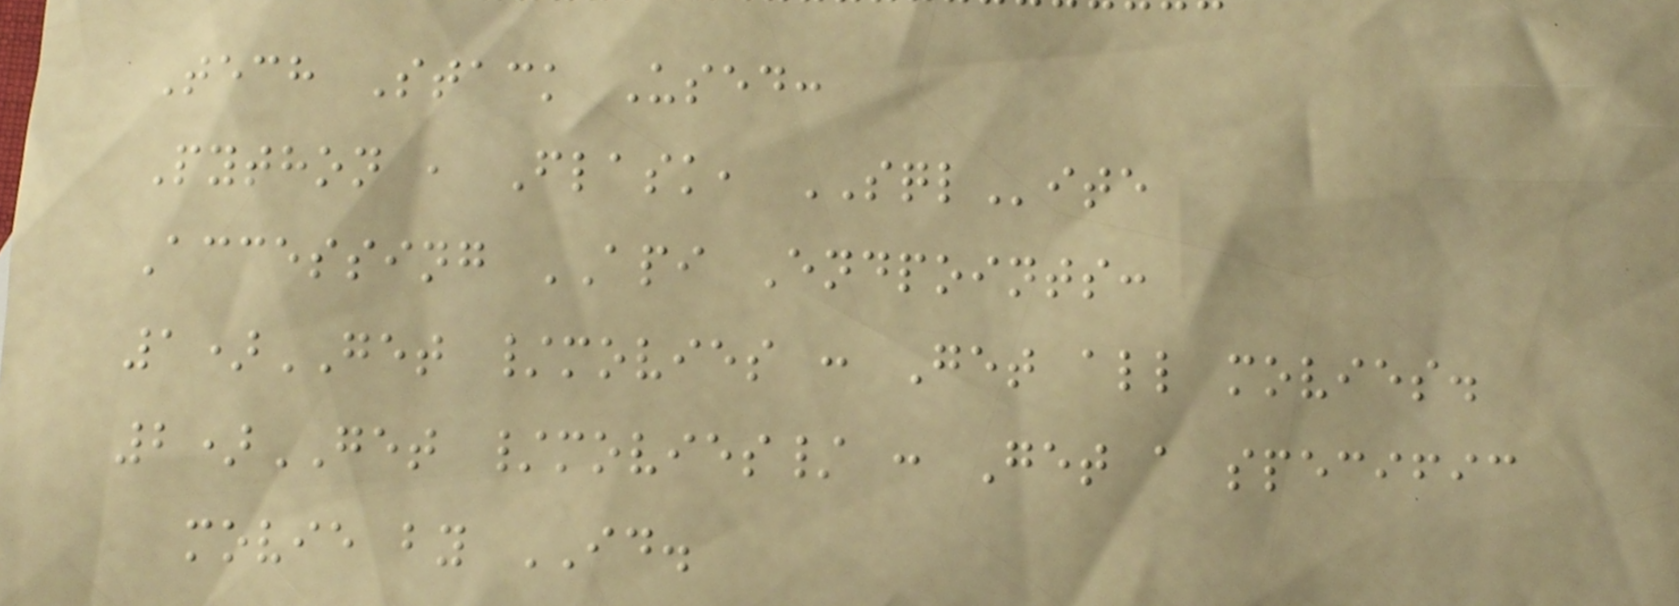Tech Stack Used:
Python , Flask, SQLite
Accessing API Endpoints:
1)GET /movies : Get all movies.
2)GET /movies/ : Get a specific
movie by ID.
